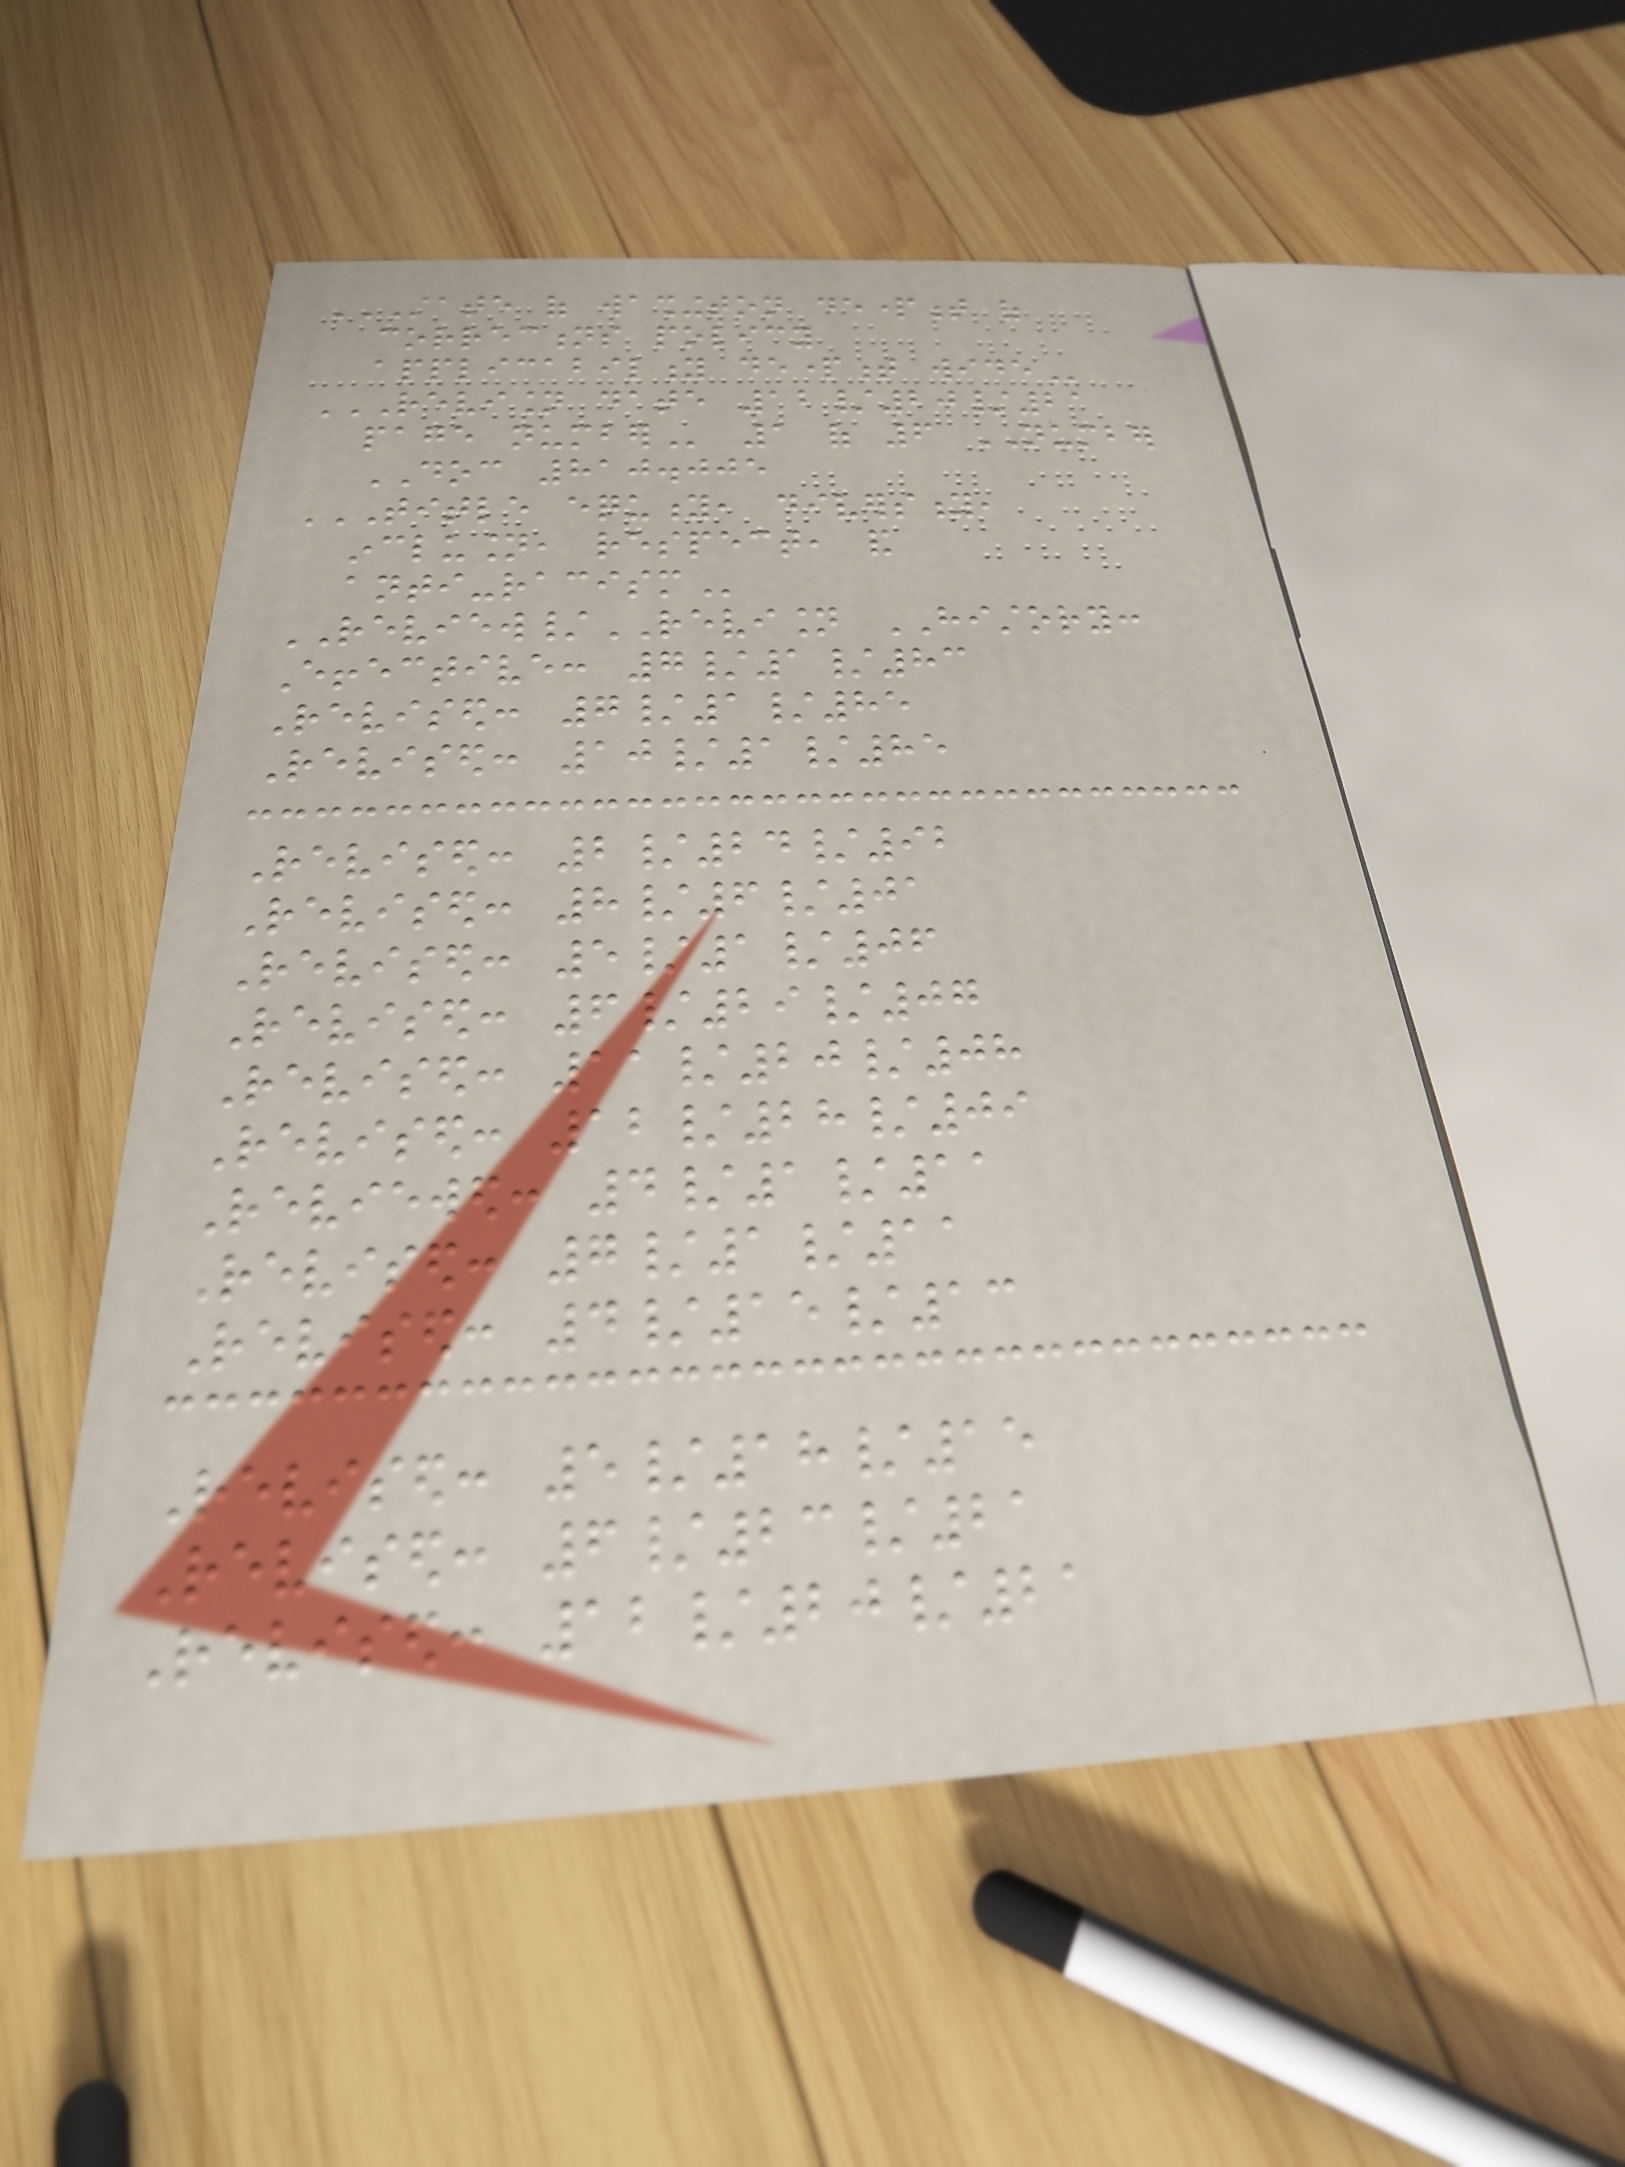STATE OF WASHINGTON DEPARTMENT OF
CORRECTIONS POLICY
APPLICABILITY DEPARTMENT WIDE
REVISION DATE 12/20/21
PAGE NUMBER 1 of 6 NUMBER
DOC 810.005
TITLE EQUITY, DIVERSITY,
INCLUSION, RESPECT, AND
ANTI-RACISM
REVIEW/REVISION HISTORY:
Effective: 7/1/83
Revised: 7/1/85
Revised: 10/1/85
Revised: 2/24/92
Revised: 8/6/01
Revised: 5/1/06
Revised: 6/29/07
Revised: 11/20/08
Revised: 12/28/09
Reviewed: 4/1/11
Revised: 7/1/11
Revised: 4/15/13
Revised: 5/18/15
Revised: 6/23/21
Revised: 12/20/21
